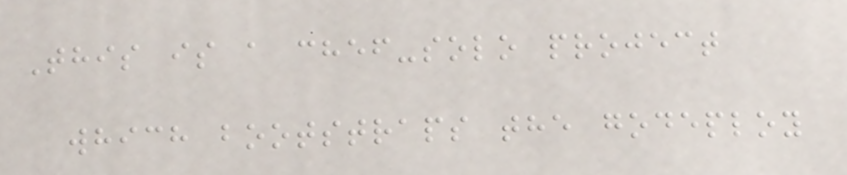This is a chef-solo project
which bootstraps the godeploy
